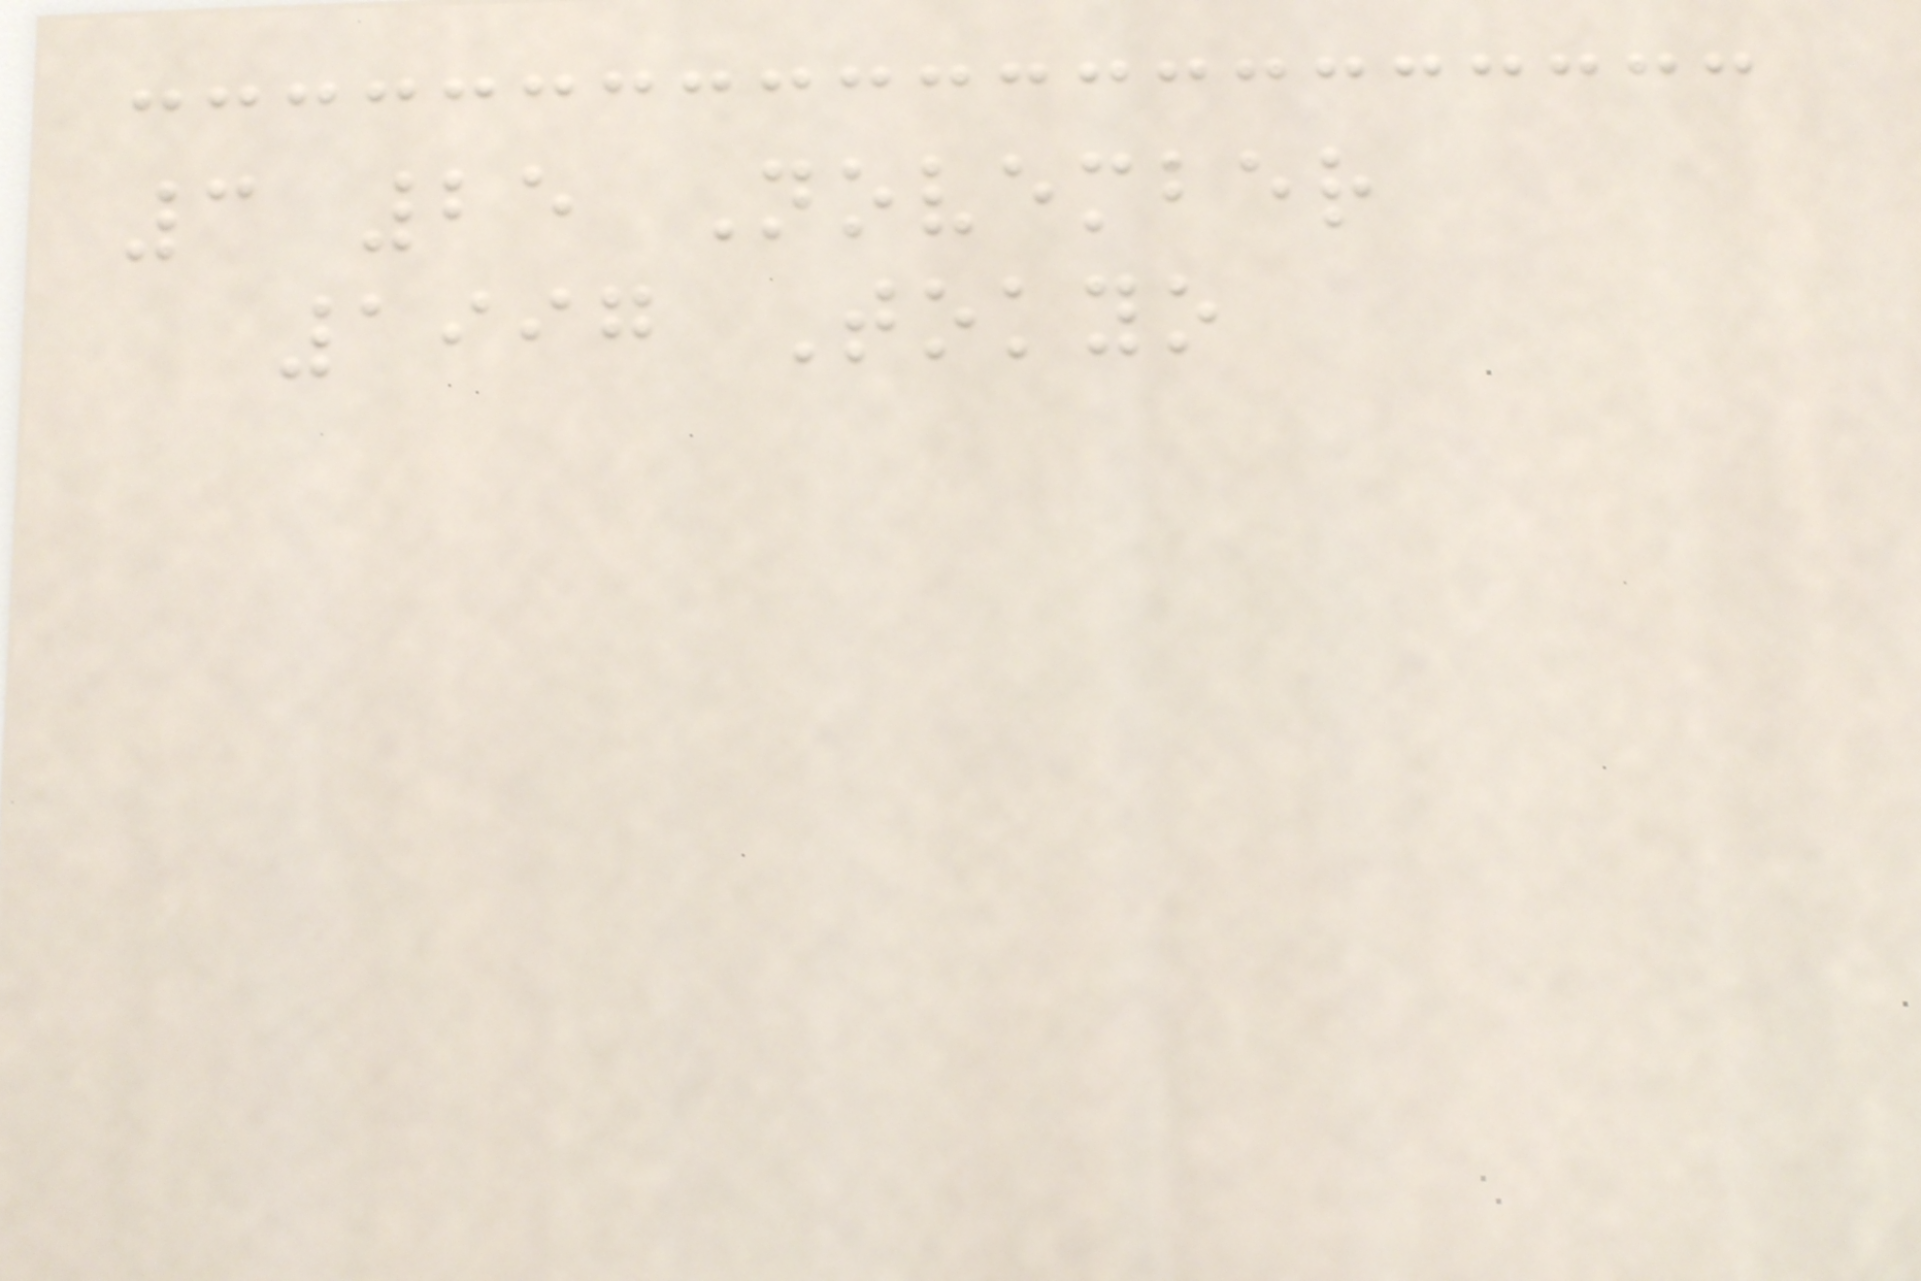3 25 November
1997 Tokyo
